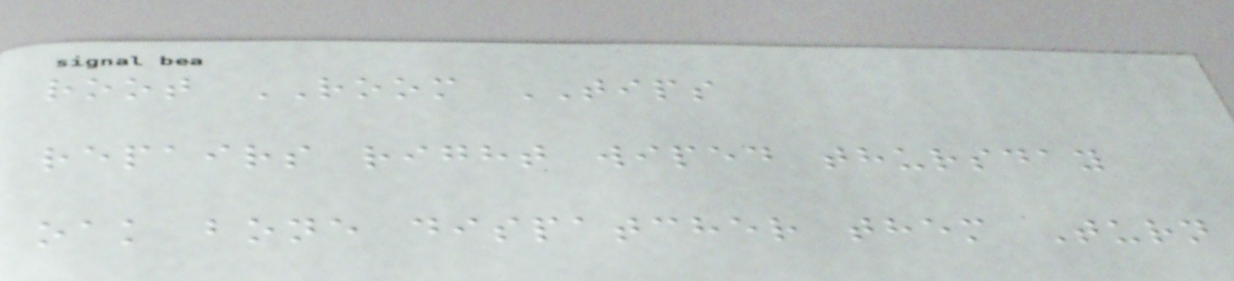root ROOM TIPS
repairs right wiped thursday
oak bone dispatcher them Turn
